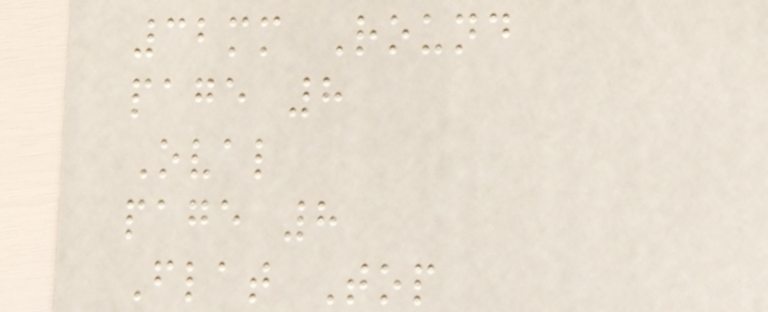32mm Round
page 8
Oval
page 8
Flat Top
